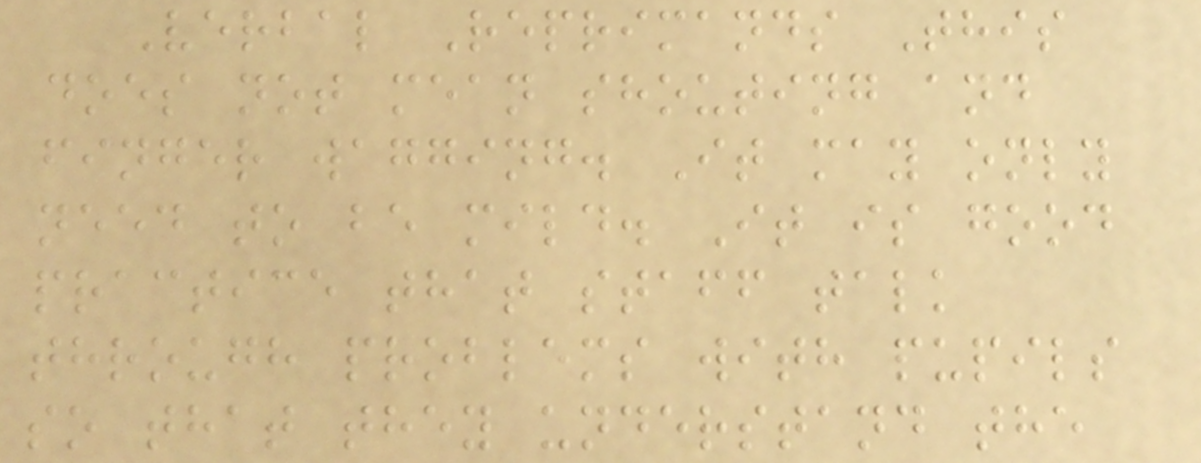Verbal Reprimands This
does not mean shouting and
finger wagging. It may only
need to be mild. It is good
practice that staff talk
through problems with pupils
so that they understand the
